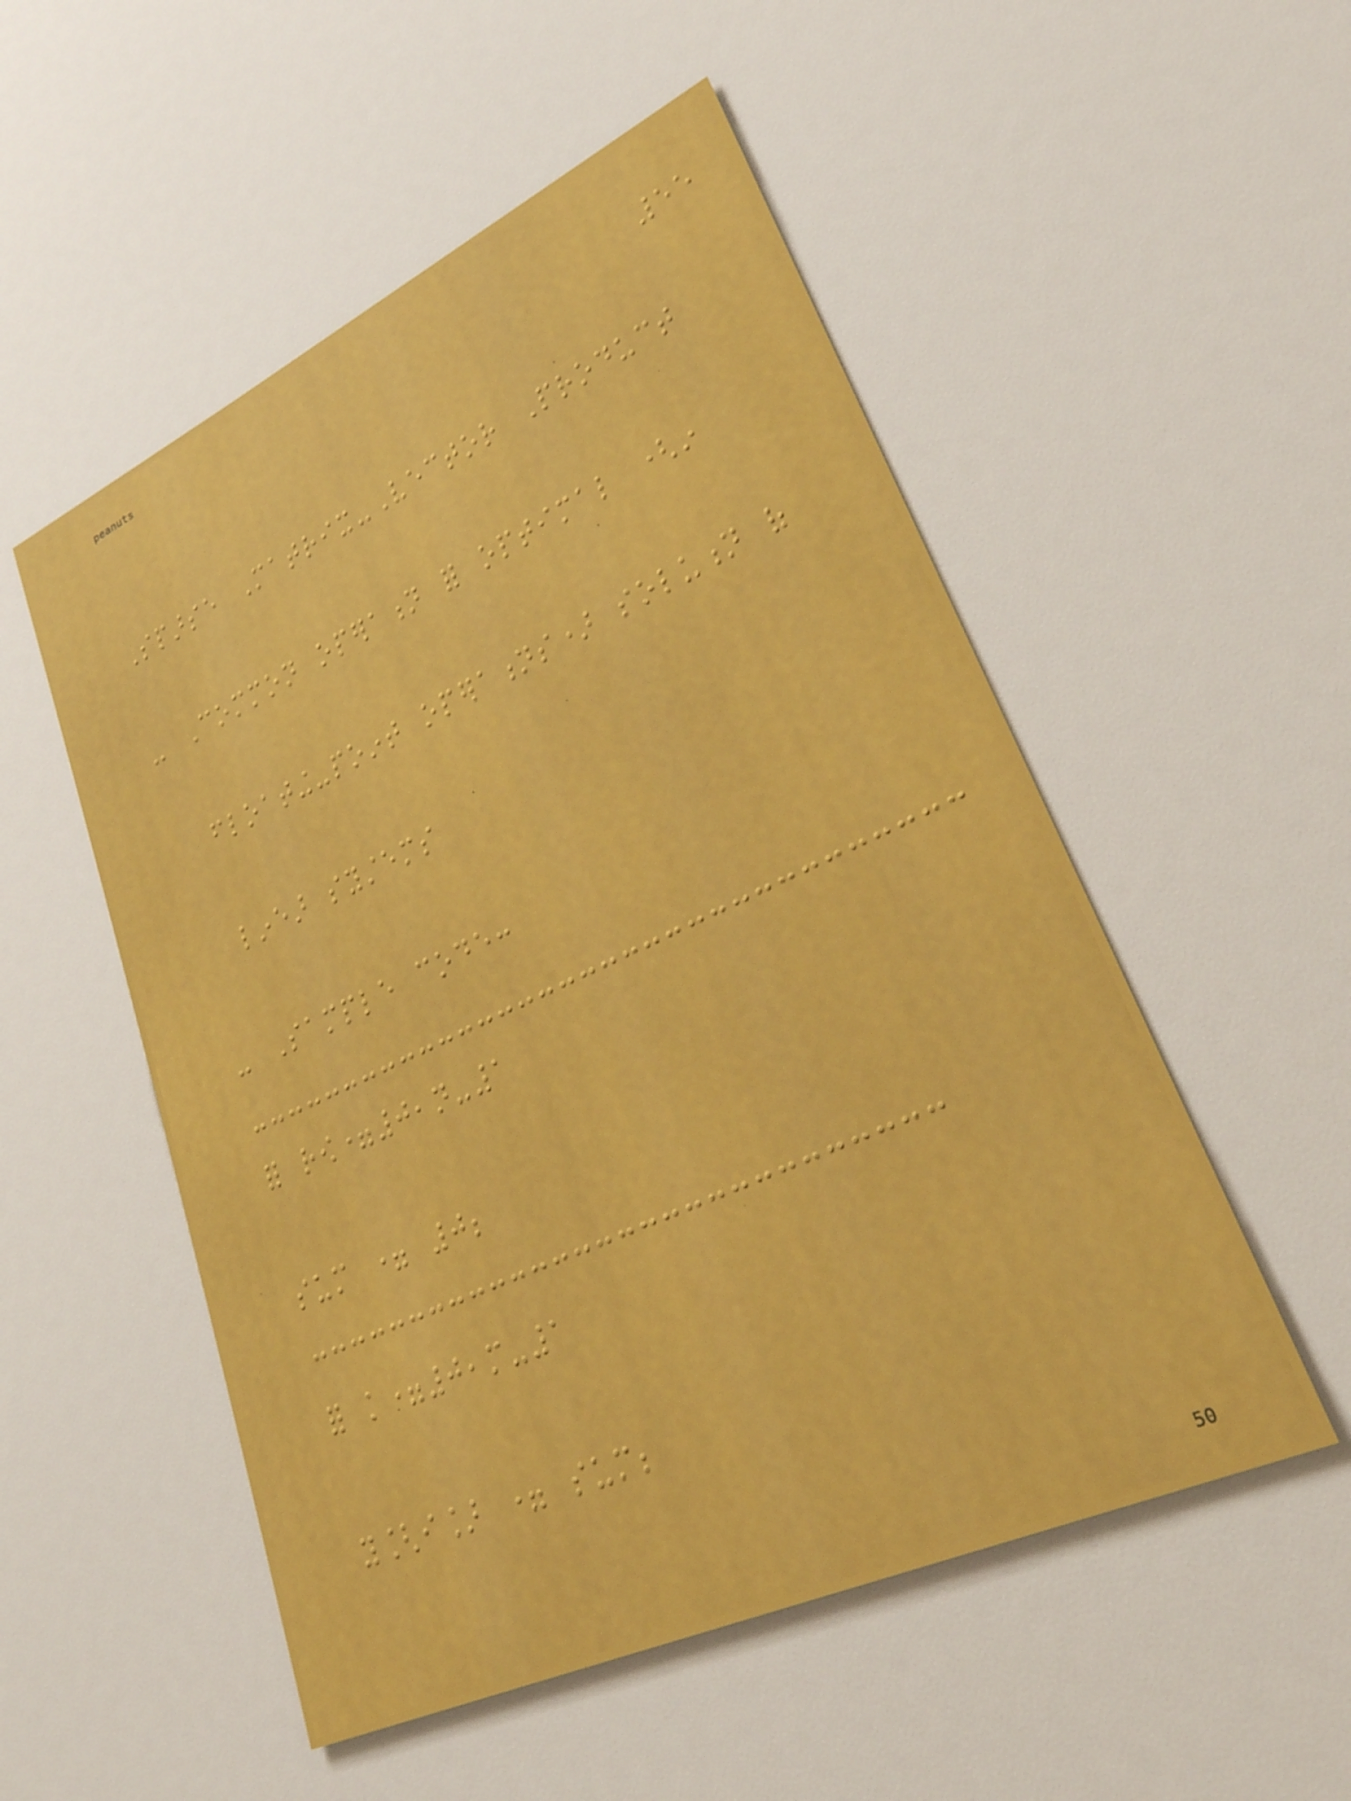55
Sparse Matrix-Vector Product
- Common operation for optimal (in
floating-point operations) solution of
linear systems
- Sample code:
for row=0,n-1
sum = 0;
for k=0,m-1
y[i] = sum;
